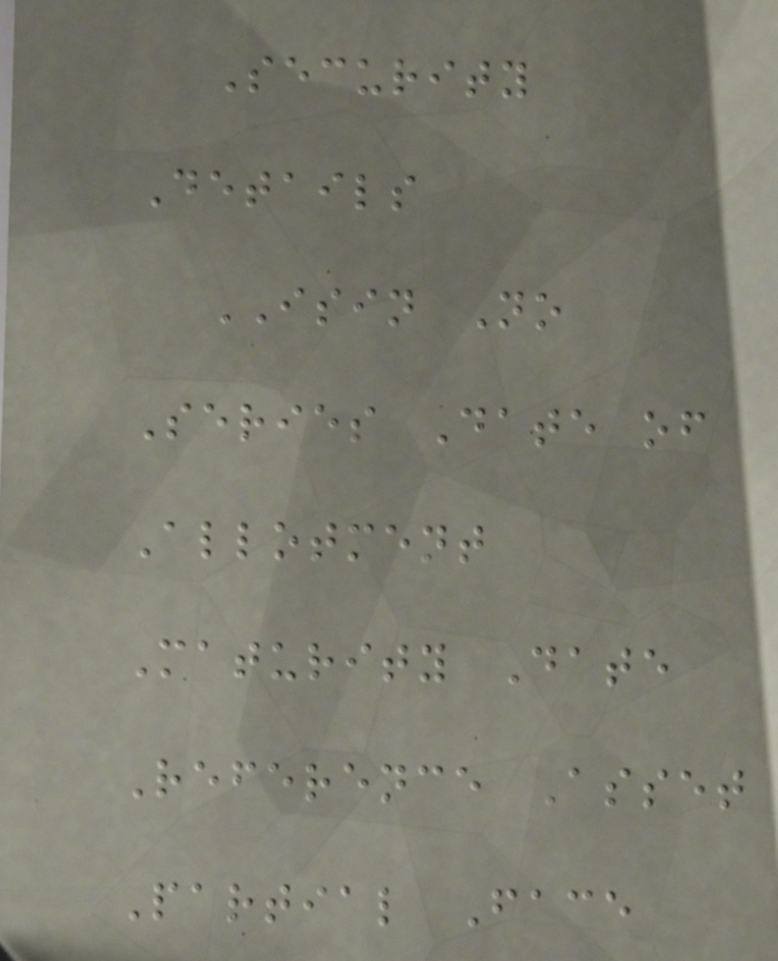Security
Details
ISIN No
Series Date of
Allotment
Maturity Date
Reference Asset
Partial Face
